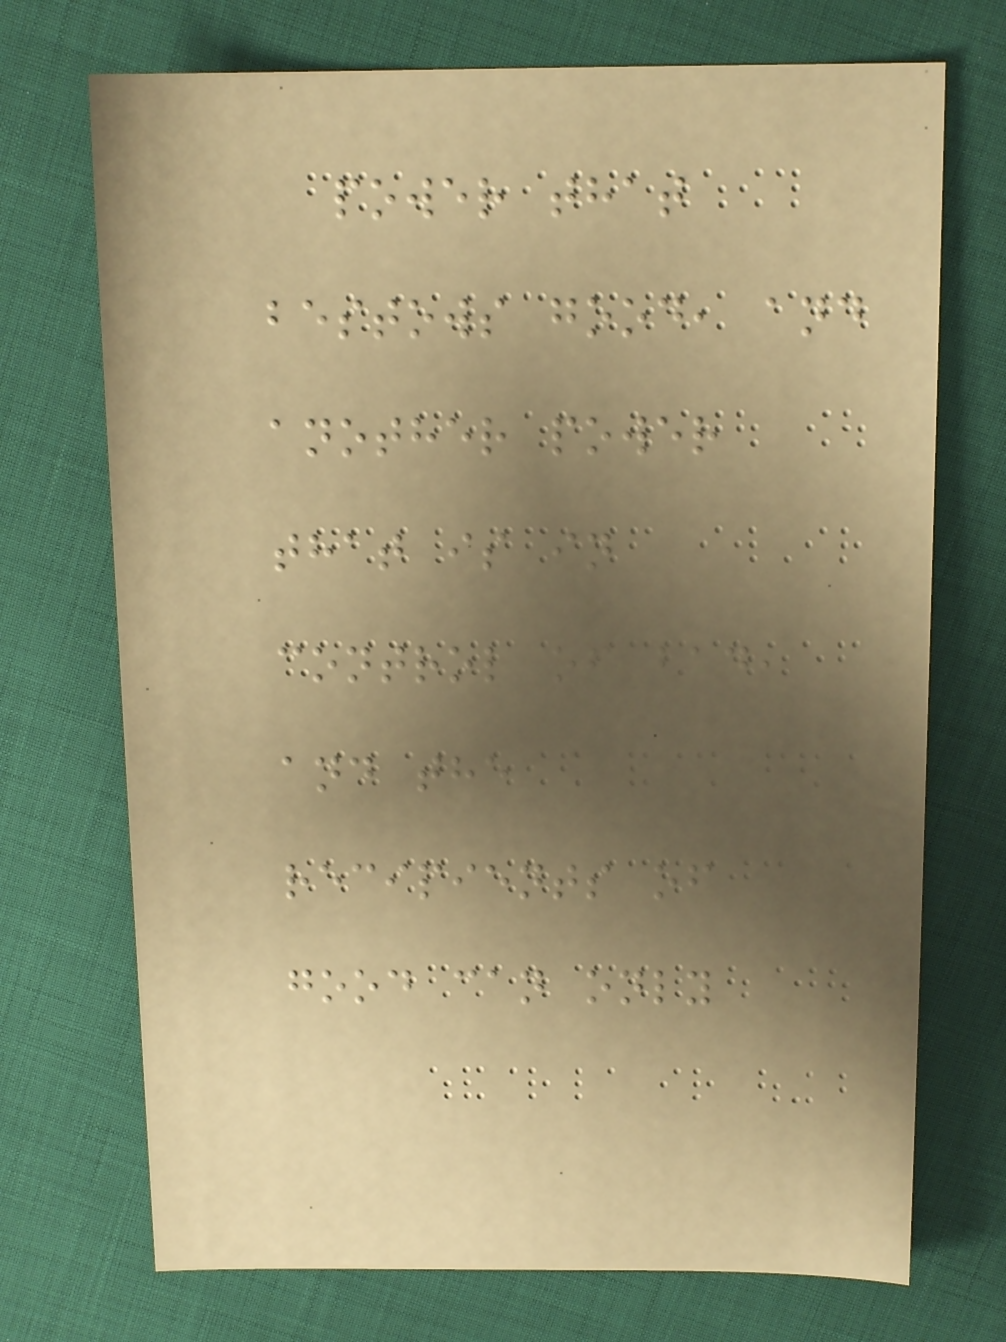power that
bestows good, and
another power
that is in
control of bad,
and the
recipients of
good can only
